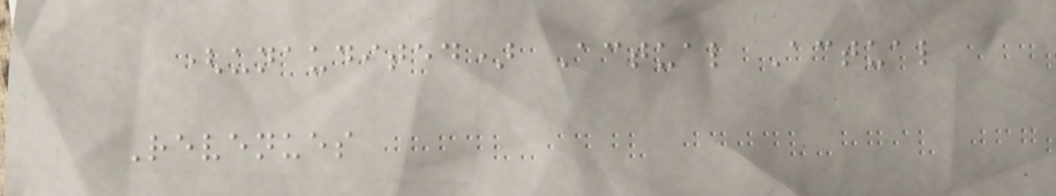(unaudited) Actual Actual
Revenues
